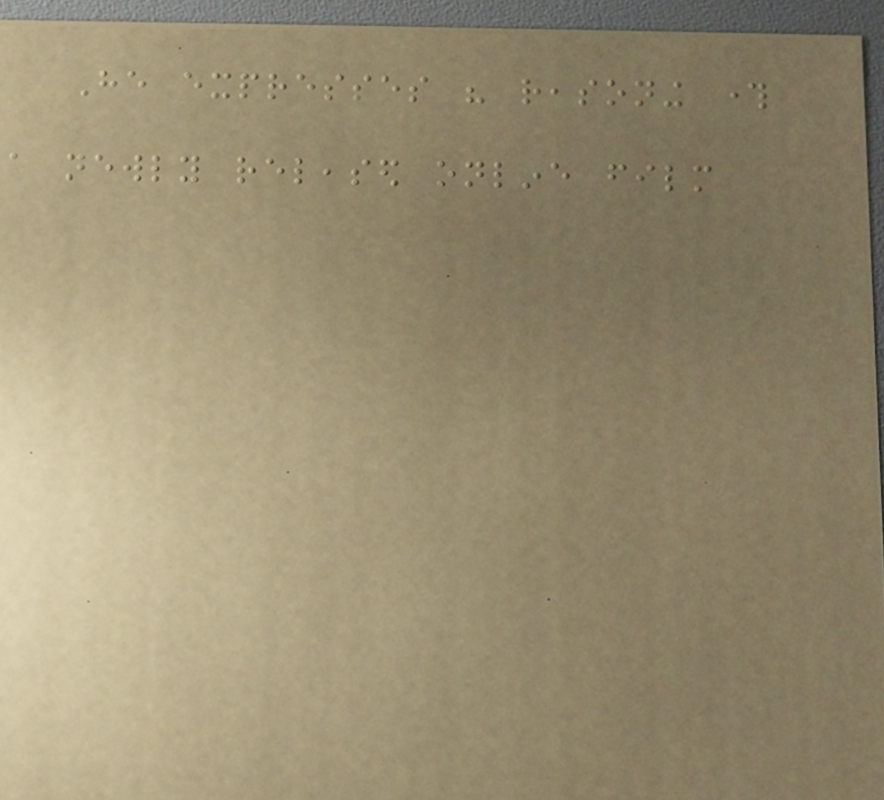He expresses his reasoning through
a newly released online film
